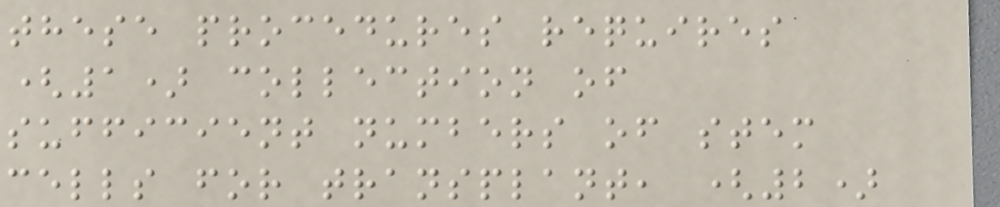these procedures requires
(1) collection of
sufficient numbers of stem
cells for transplant, (2)
